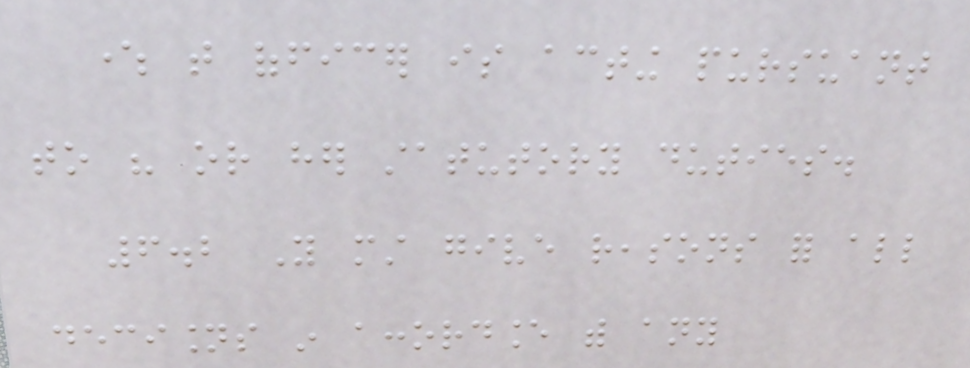where that officer is acting pursuant
to his or her statutory duties.
6.2 You must give reasons for all
decisions in accordance with any
